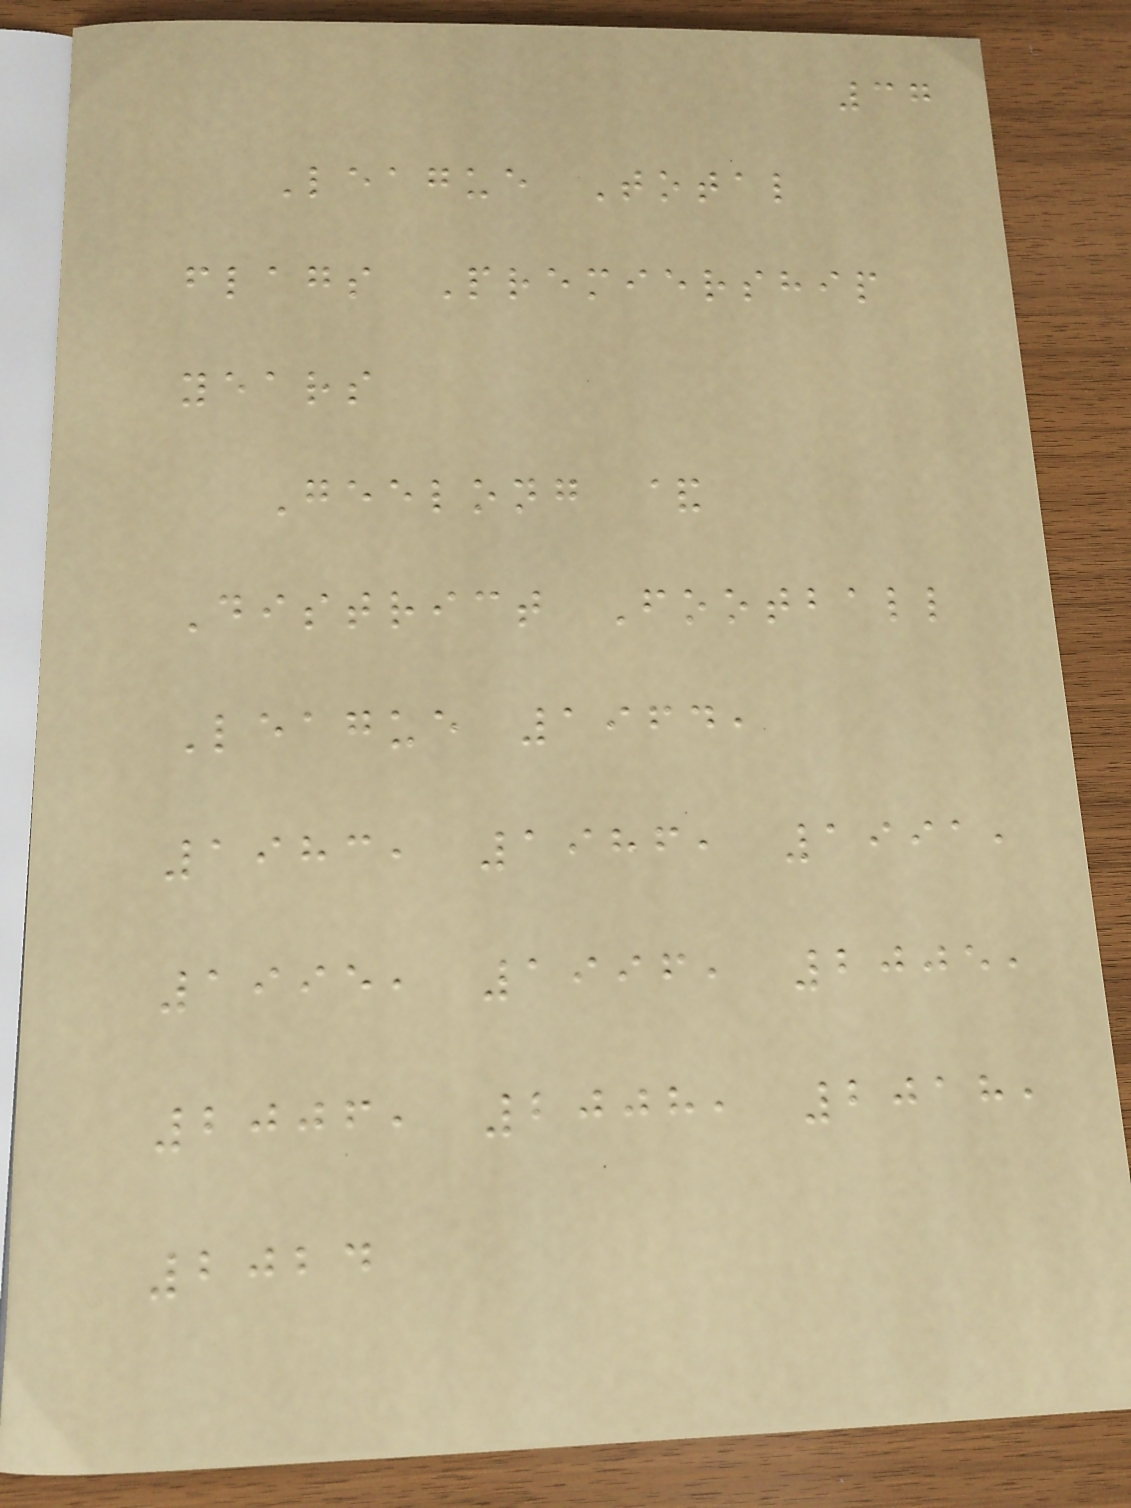37
League Total
flags Premiership
years
Geelong &
District Football
League 1964,
1983, 1986, 1991,
1995, 1996, 2005,
2006, 2008, 2018,
2024
